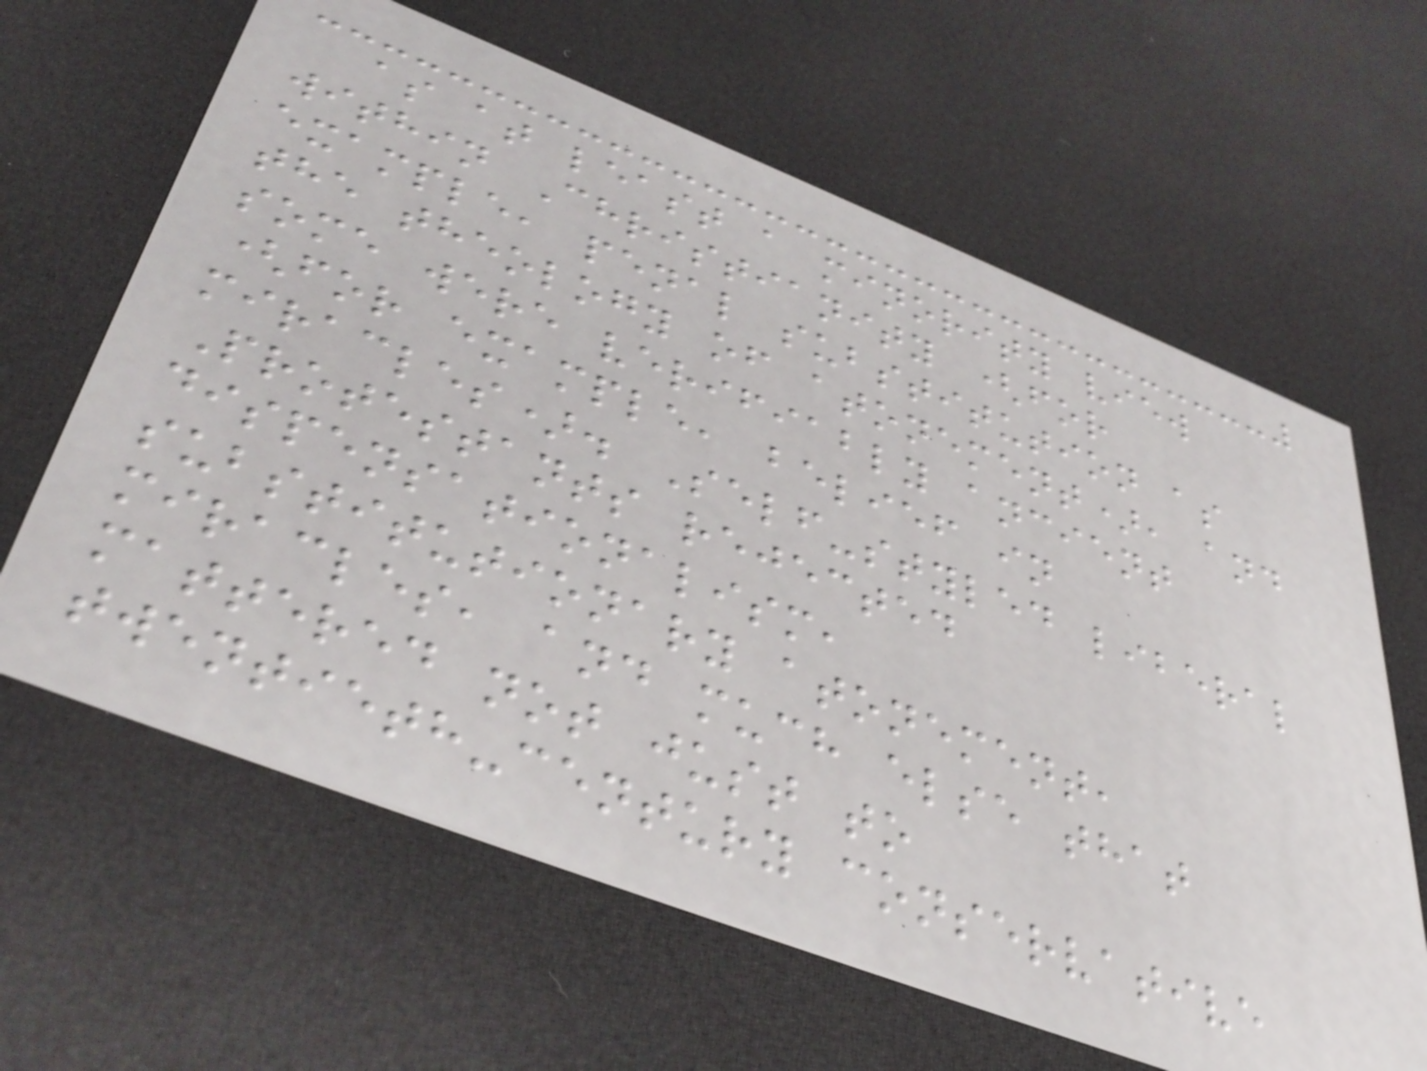as at least a minority view
within Christianity (for
example, penal substitution as
the theology of atonement), and
some were verifiably ancient
(for example, belief in
miracles). Self-styled liberal
Protestants rejected
dispensationalism,
substitutionary atonement,
miracles, and much else that
mattered not just to
twentieth-century conservative
